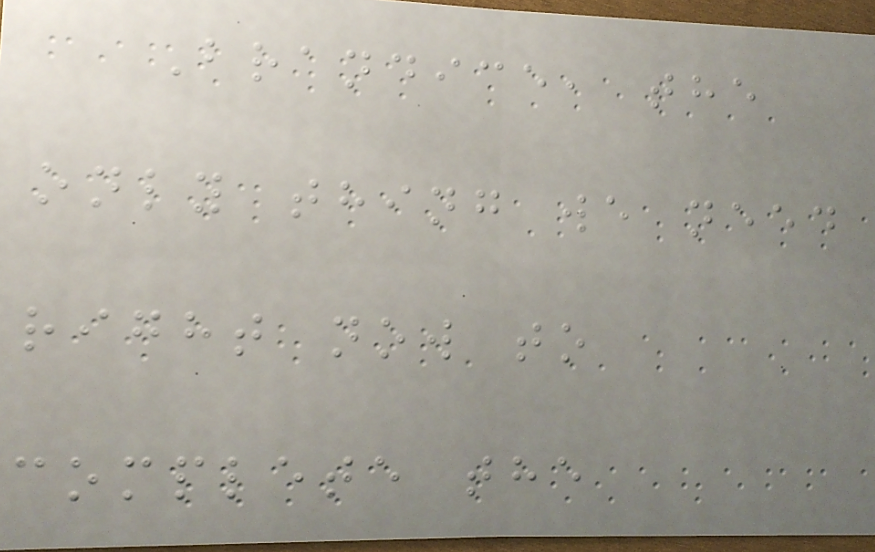Brandice, the
only thing we need
right now to
complete the
